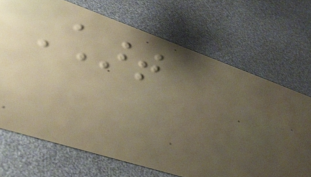Chart
